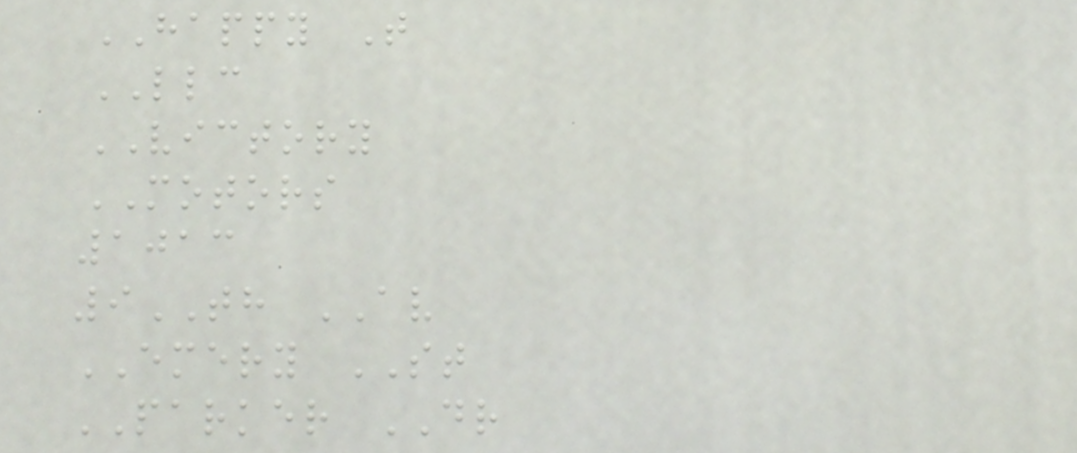HAPPY T
LLC
VICTORY
MOTORS
1013
9TH AV
EMERY ST
PARKER DR
